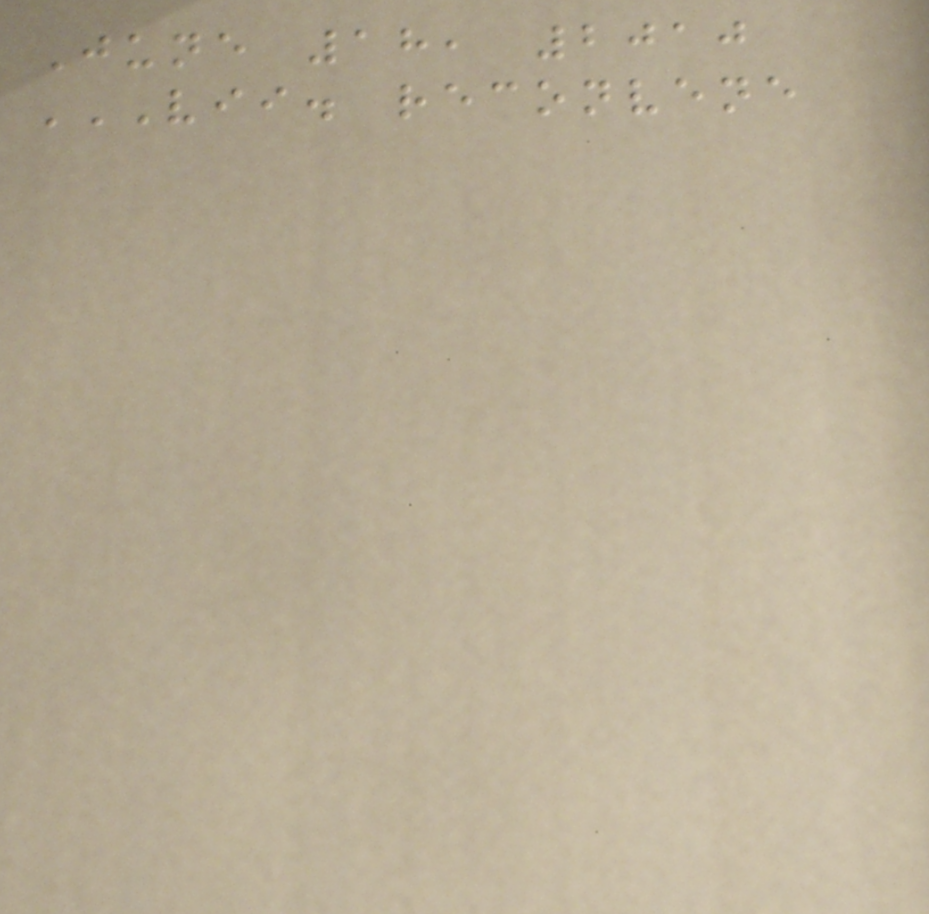June 18, 2010
VII. RECONVENE
